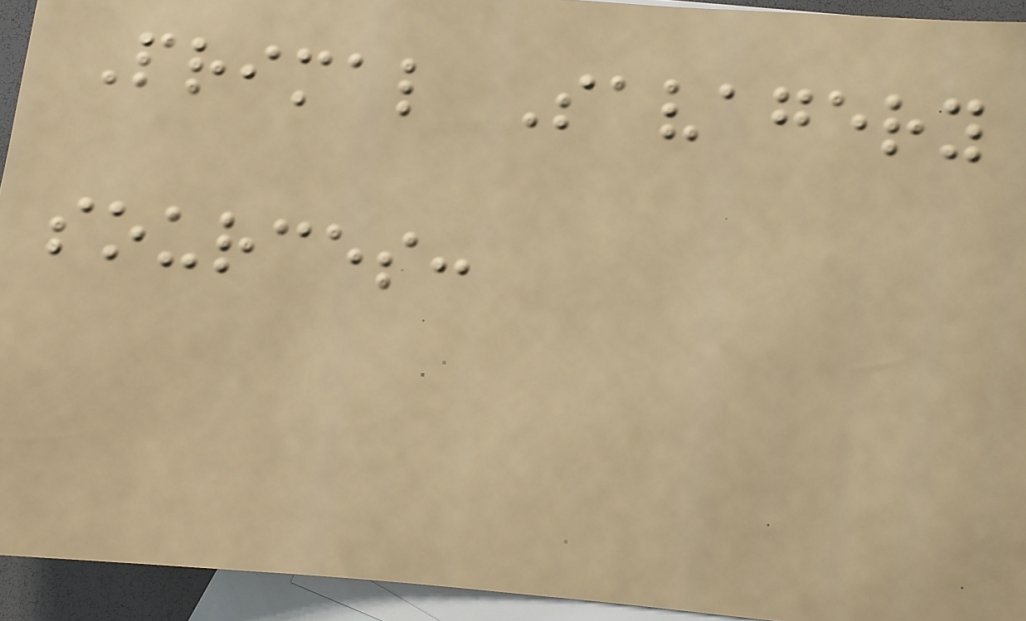Primal Savagery
sources:
